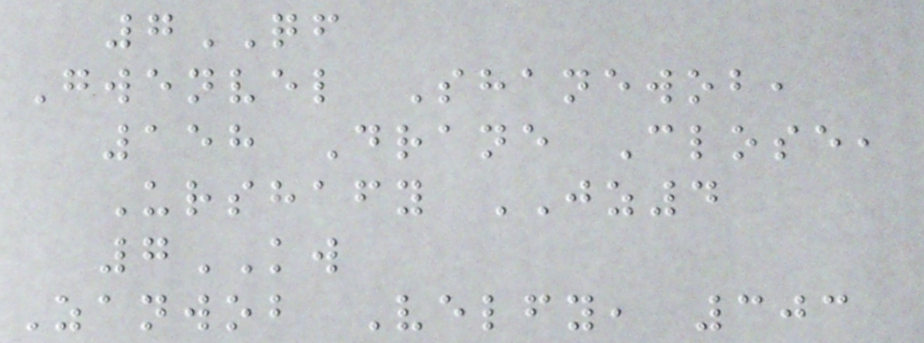7QF
Gwenvel Shanewob,
158 Drane Close,
Urshafy JZ4
7KW
Zanwob Velfy, 303
